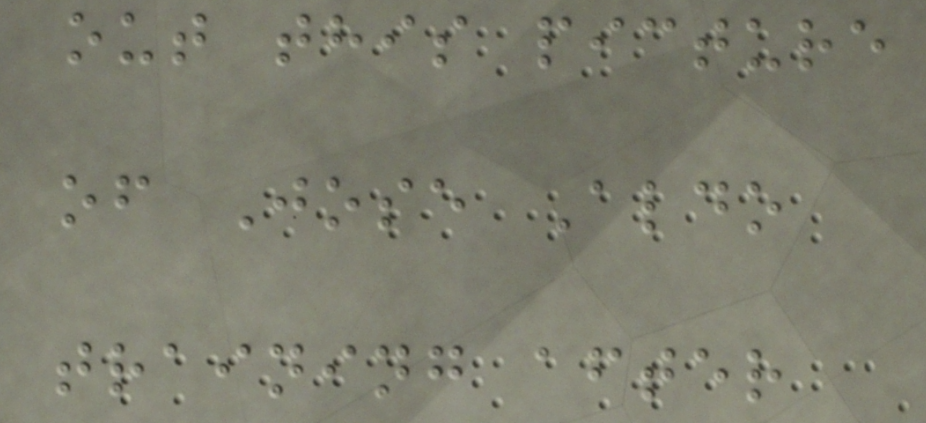out this picture
of Jose Aldo
training after
